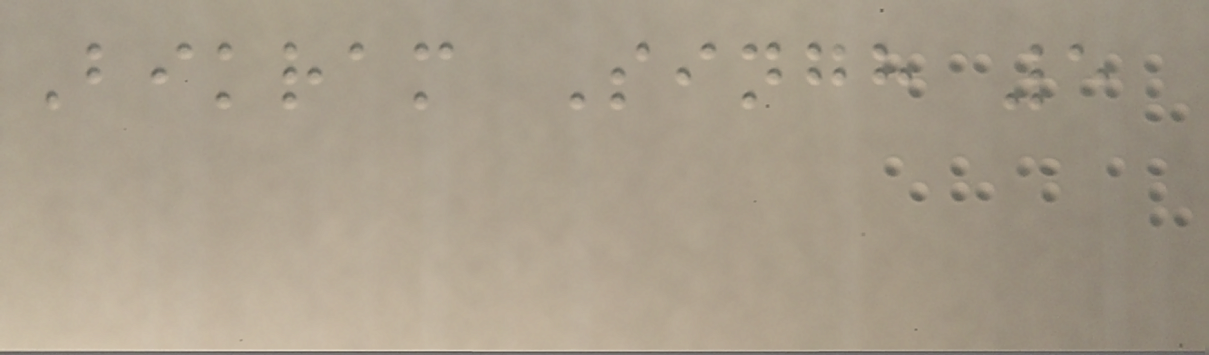Bikram Singh 5
